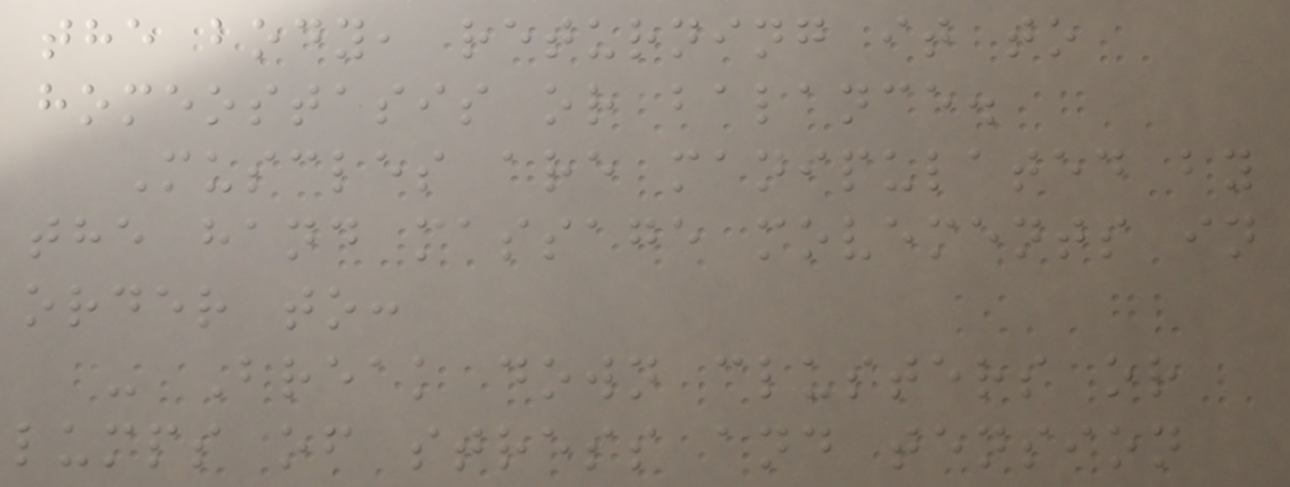the body, returning it to
homeostasis or balance.
Muscles are manipulated by
the hand massage movements in
order to:
- Break down clusters or
lumps of stress and tension
